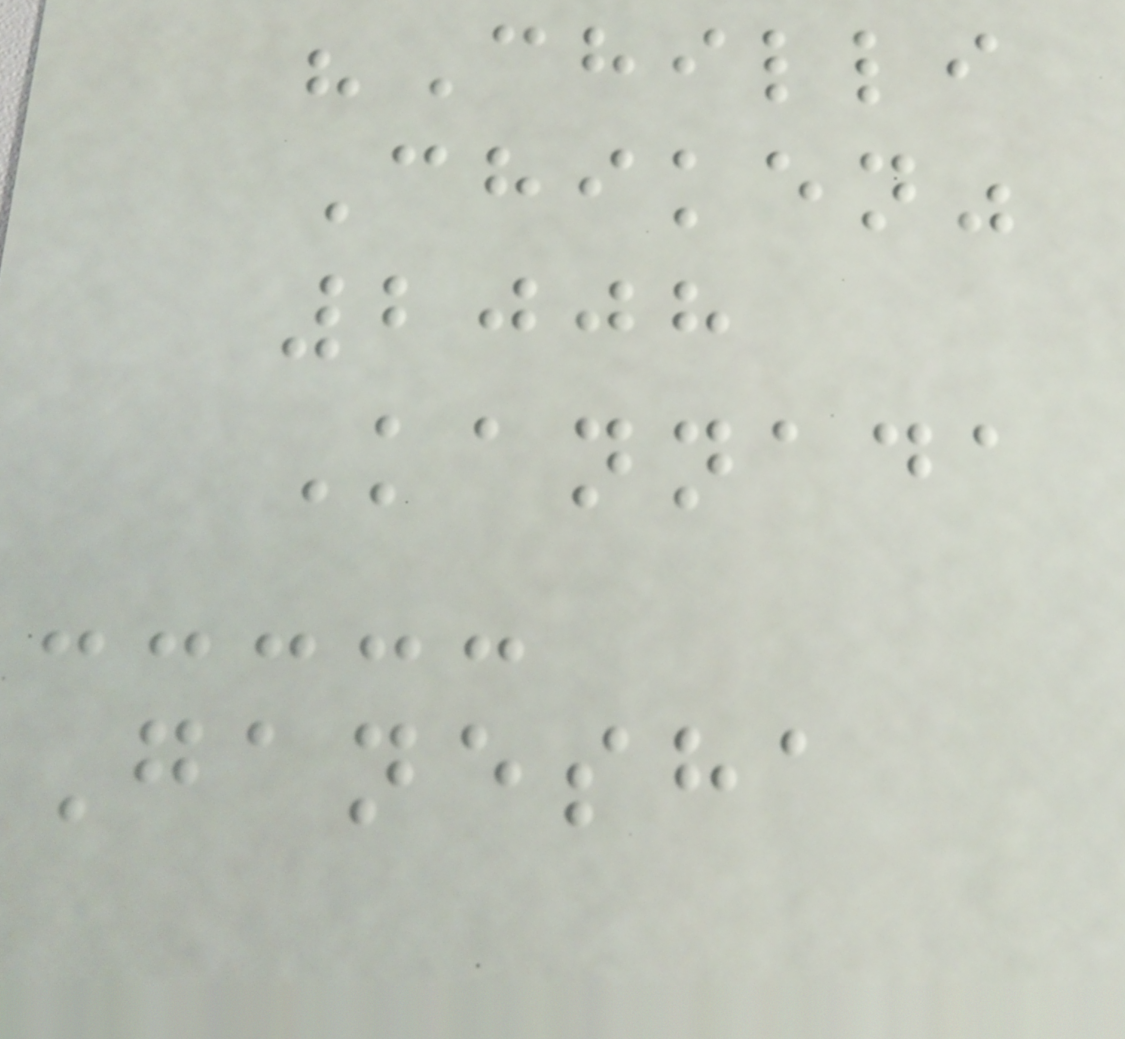"Chilli
Chiken"
2008
Kannada
Ganesha
